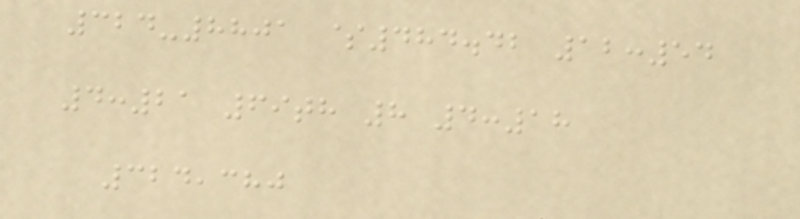324-8801 $484.42 12:54
4:21 69th 8 4:18
324,380
